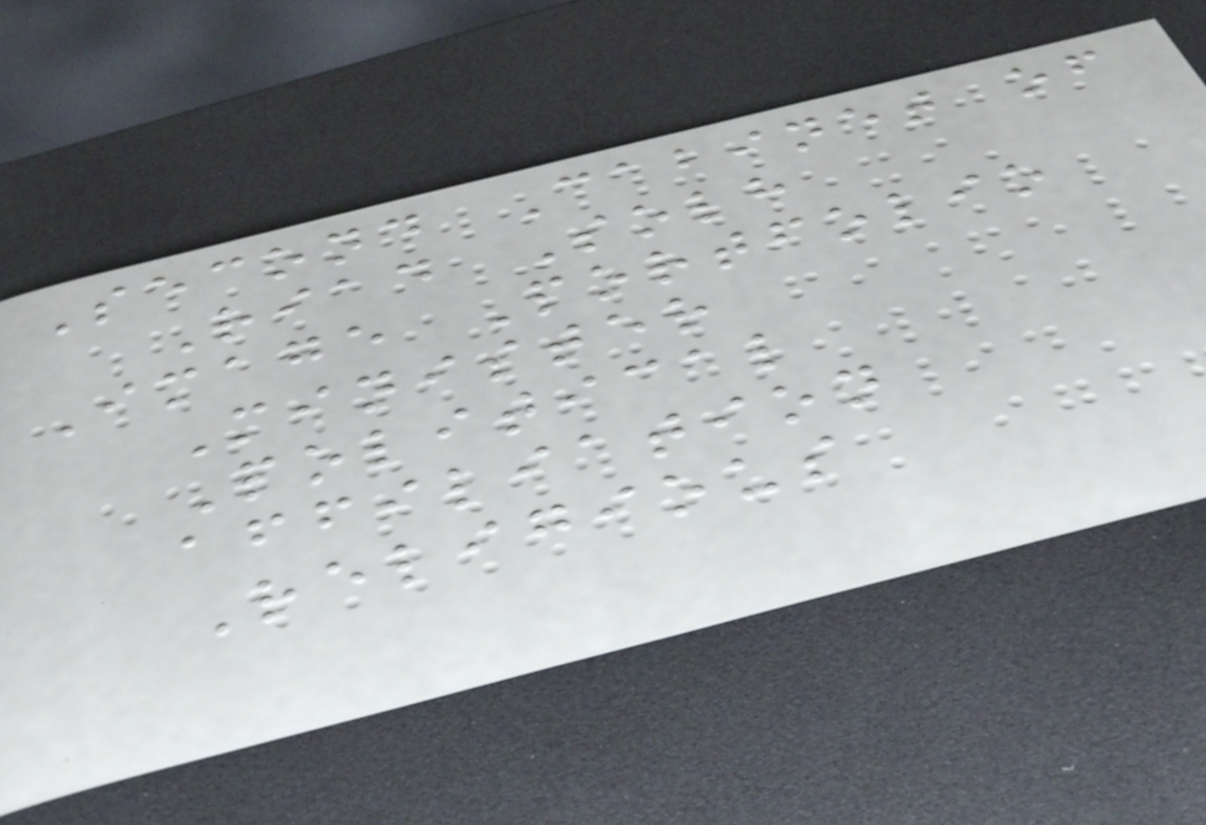Second Cabinet of
Riad Solh
Image Portfolio
Minister
Political
affiliation
Religious
